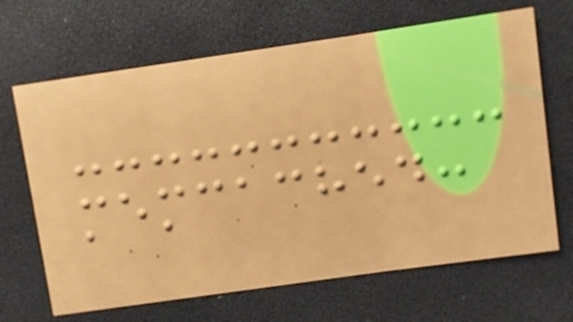memcached:
